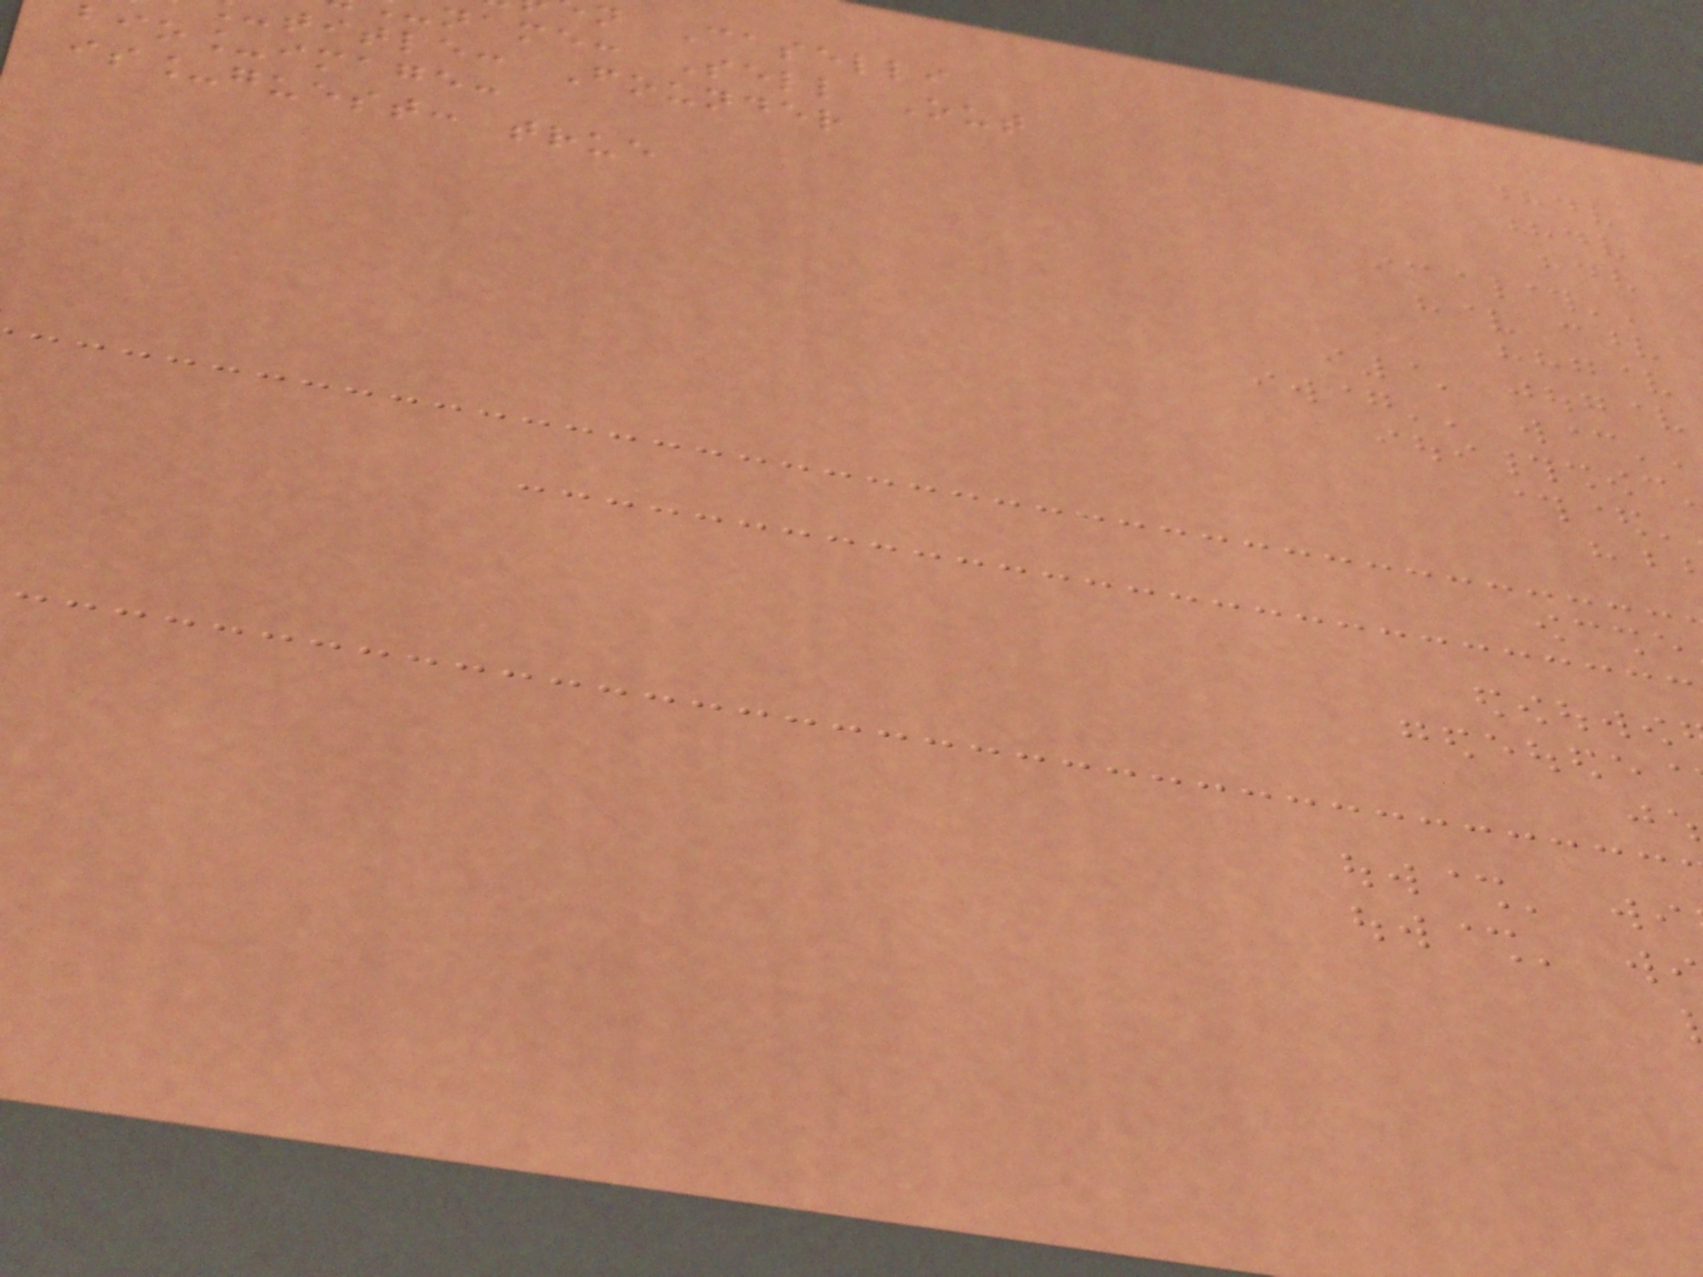n Caselli
name: Sell Out
title: Founder
bio_image:
is_guest: true
